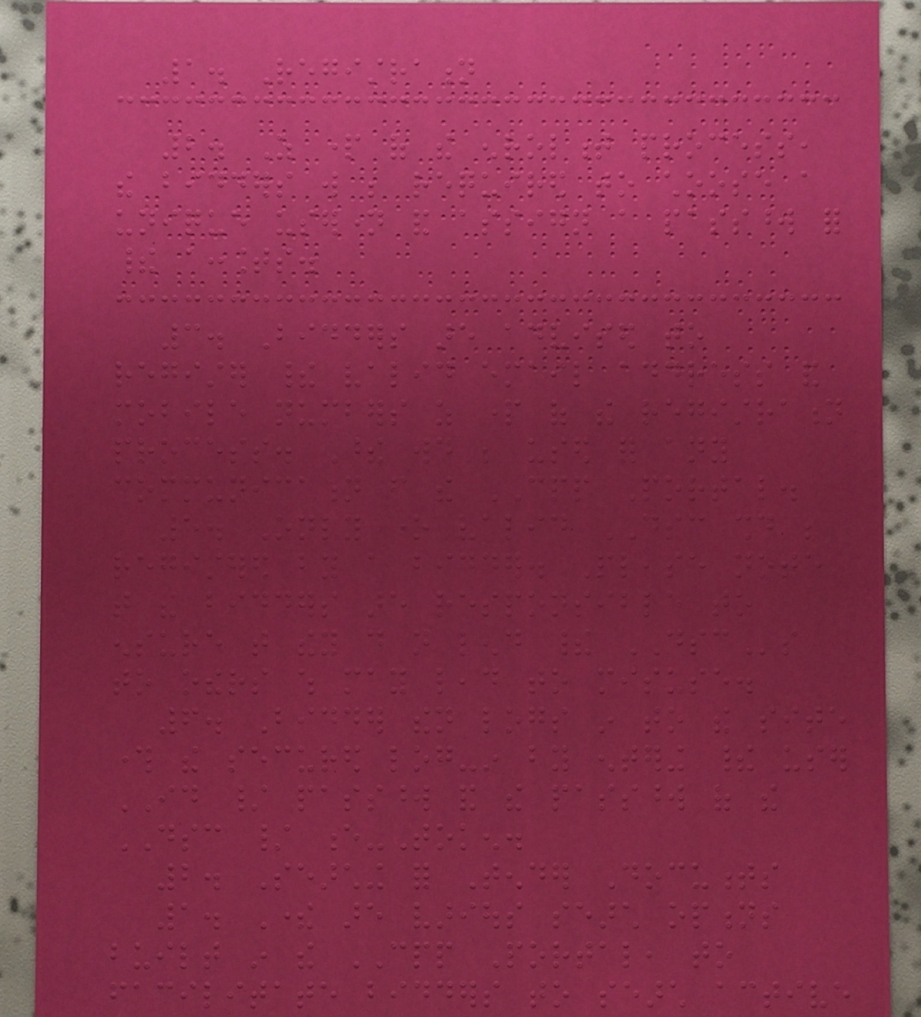1. Registration
2. As part of the enrolment process,
the bidders will be required to choose a
unique username and assign a password for
their accounts.
3. Bidders are advised to
register their valid email address and
mobile numbers as part of the registration
process. These would be used for any
communication from the CPP Portal.
5. Only one valid DSC should be
registered by a bidder. Please note
that the bidders are responsible to
ensure that they do not lend their DSCs
to others which may lead to misuse.
6. Bidder then logs in to the site
through the secured log-in by entering their user
ID / password and the password of the
DSC / e-Token.
2. Searching for Tender Documents
1. There are various search options
built in the CPP Portal, to
facilitate bidders to search active
